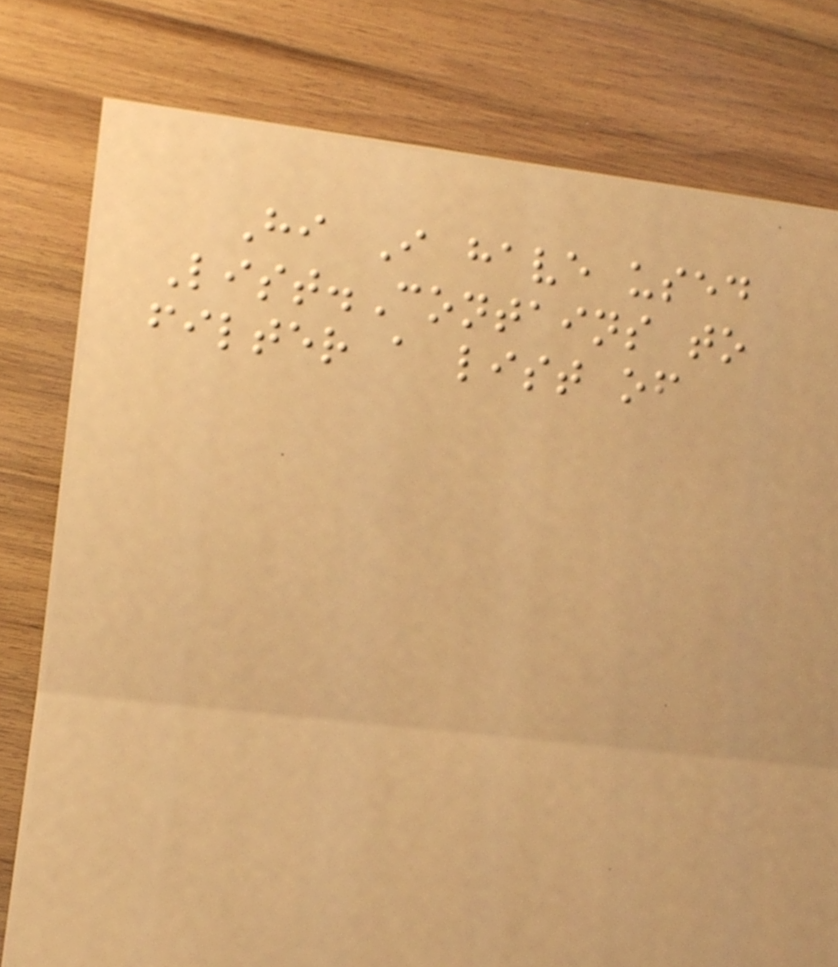Hi I have used
List.Contains to
filter a list of
